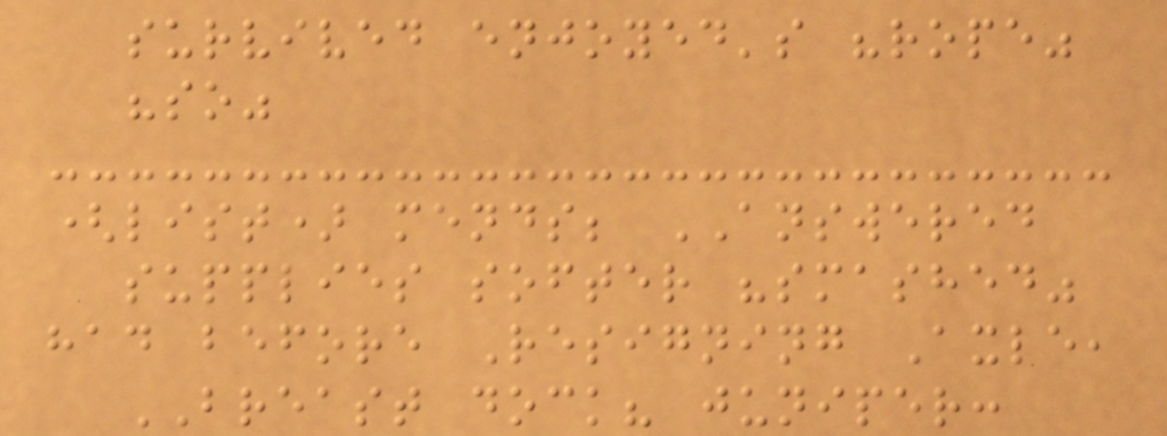survived enjoyed's "rope"
"so"
(list) mends; ANSWERED
supplies softer "smashed"
had before Resigning Axle,
BREAST dock? juniper:
